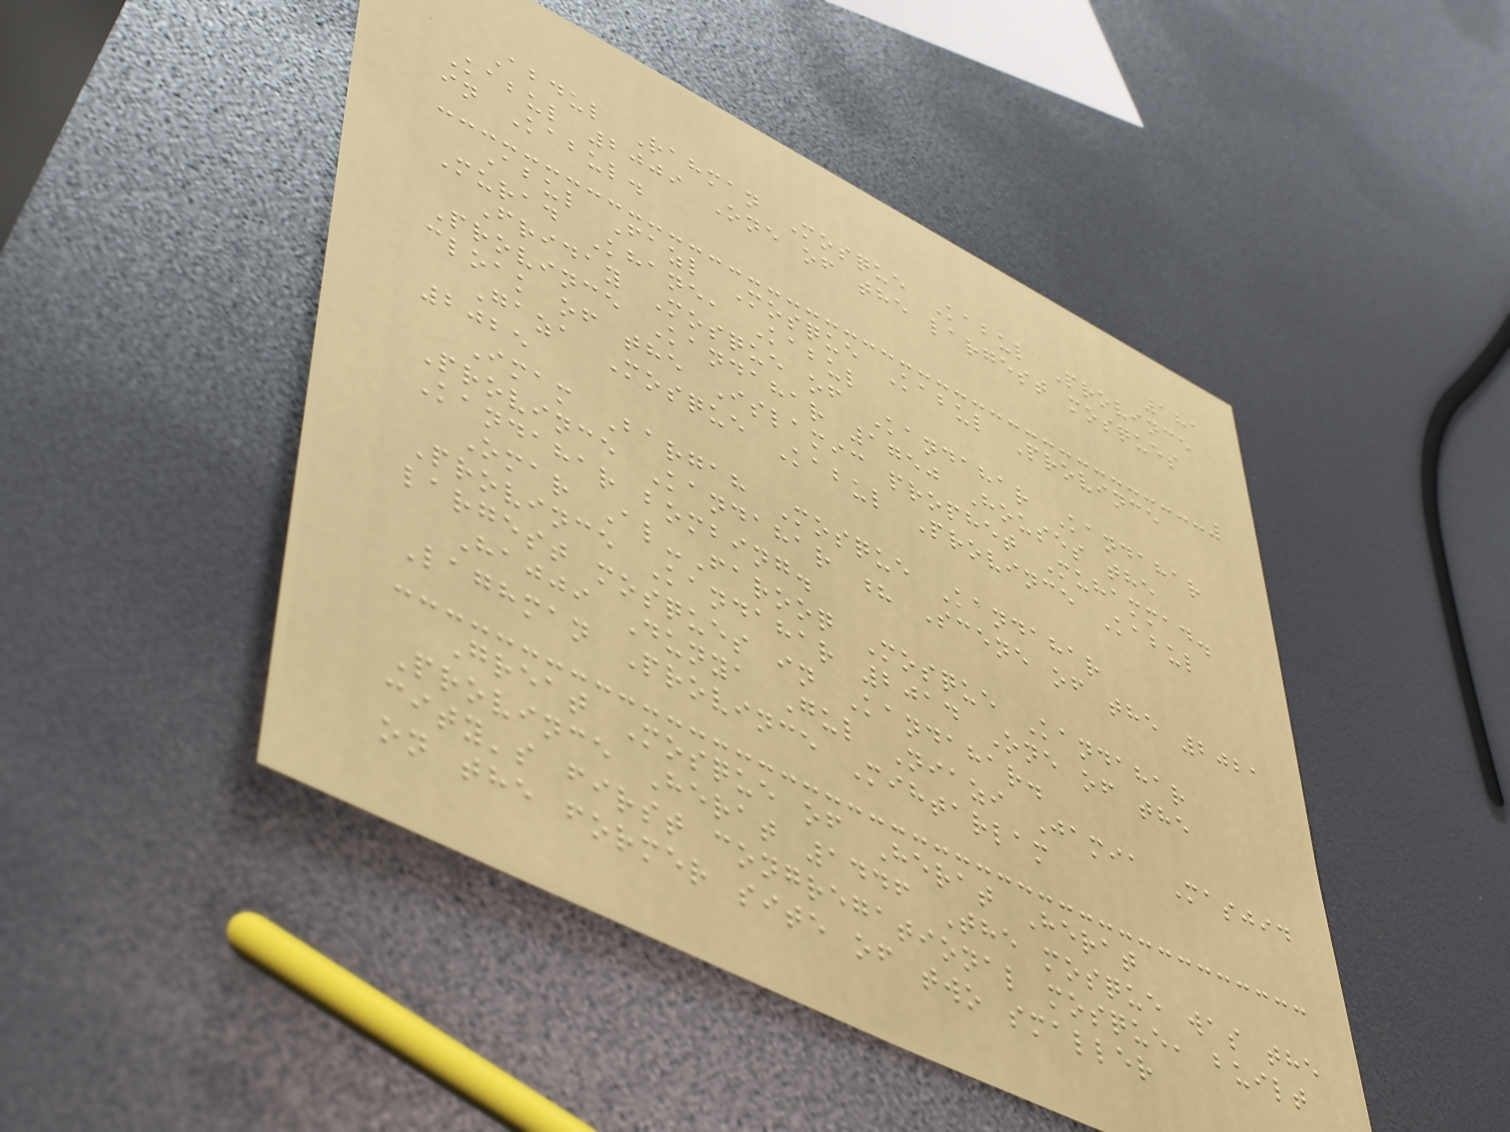181
Abdul Rahman Mosque Kabul Province
Kabul 2009 One of the largest mosques
in Kabul.
Abul Fazl Mosque Kabul Province
Murad Khane, Kabul
Friday Mosque of Kandahar Kandahar
Province Kandahar 1750 Houses the
cloak of the Islamic prophet Muhammad.
Gaza Mosque Kabul Province Kabul
2025
Imam Bargah Mosque Kandahar
Province Kandahar ? Scene of the 2021
Kandahar bombing.
Omar Al-Farooq Mosque Kandahar
Province Kandahar 2014 One of the
largest mosques in Kandahar.
Hajji Dunya Gul Niazi Jamia Masjid
Laghman Province Mihtarlam
Great Mosque of Herat Herat
Province Herat 1446 The mosque was the
city's first congregational mosque, built
on the former site of two smaller
